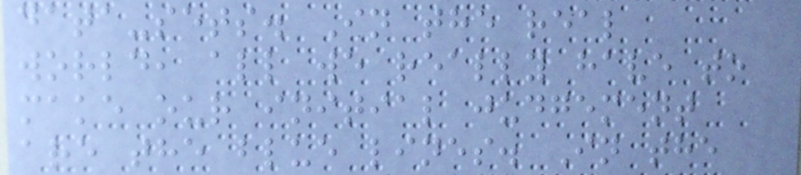data-sets. In the real
world, all we really have to
make our initial judgement
are the blue lines. In the
